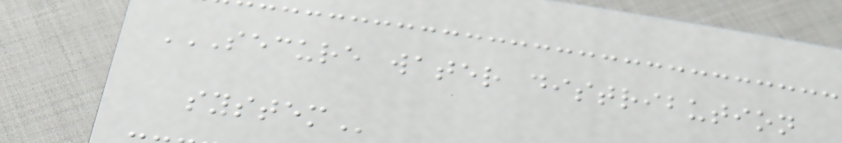SECURE WATER DISTRIBUTION
SYSTEM
